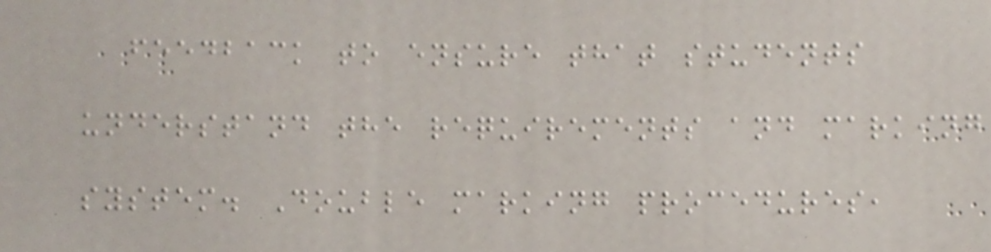feedback to ensure that students
understand the requirements and marking
system. Double marking procedures,
